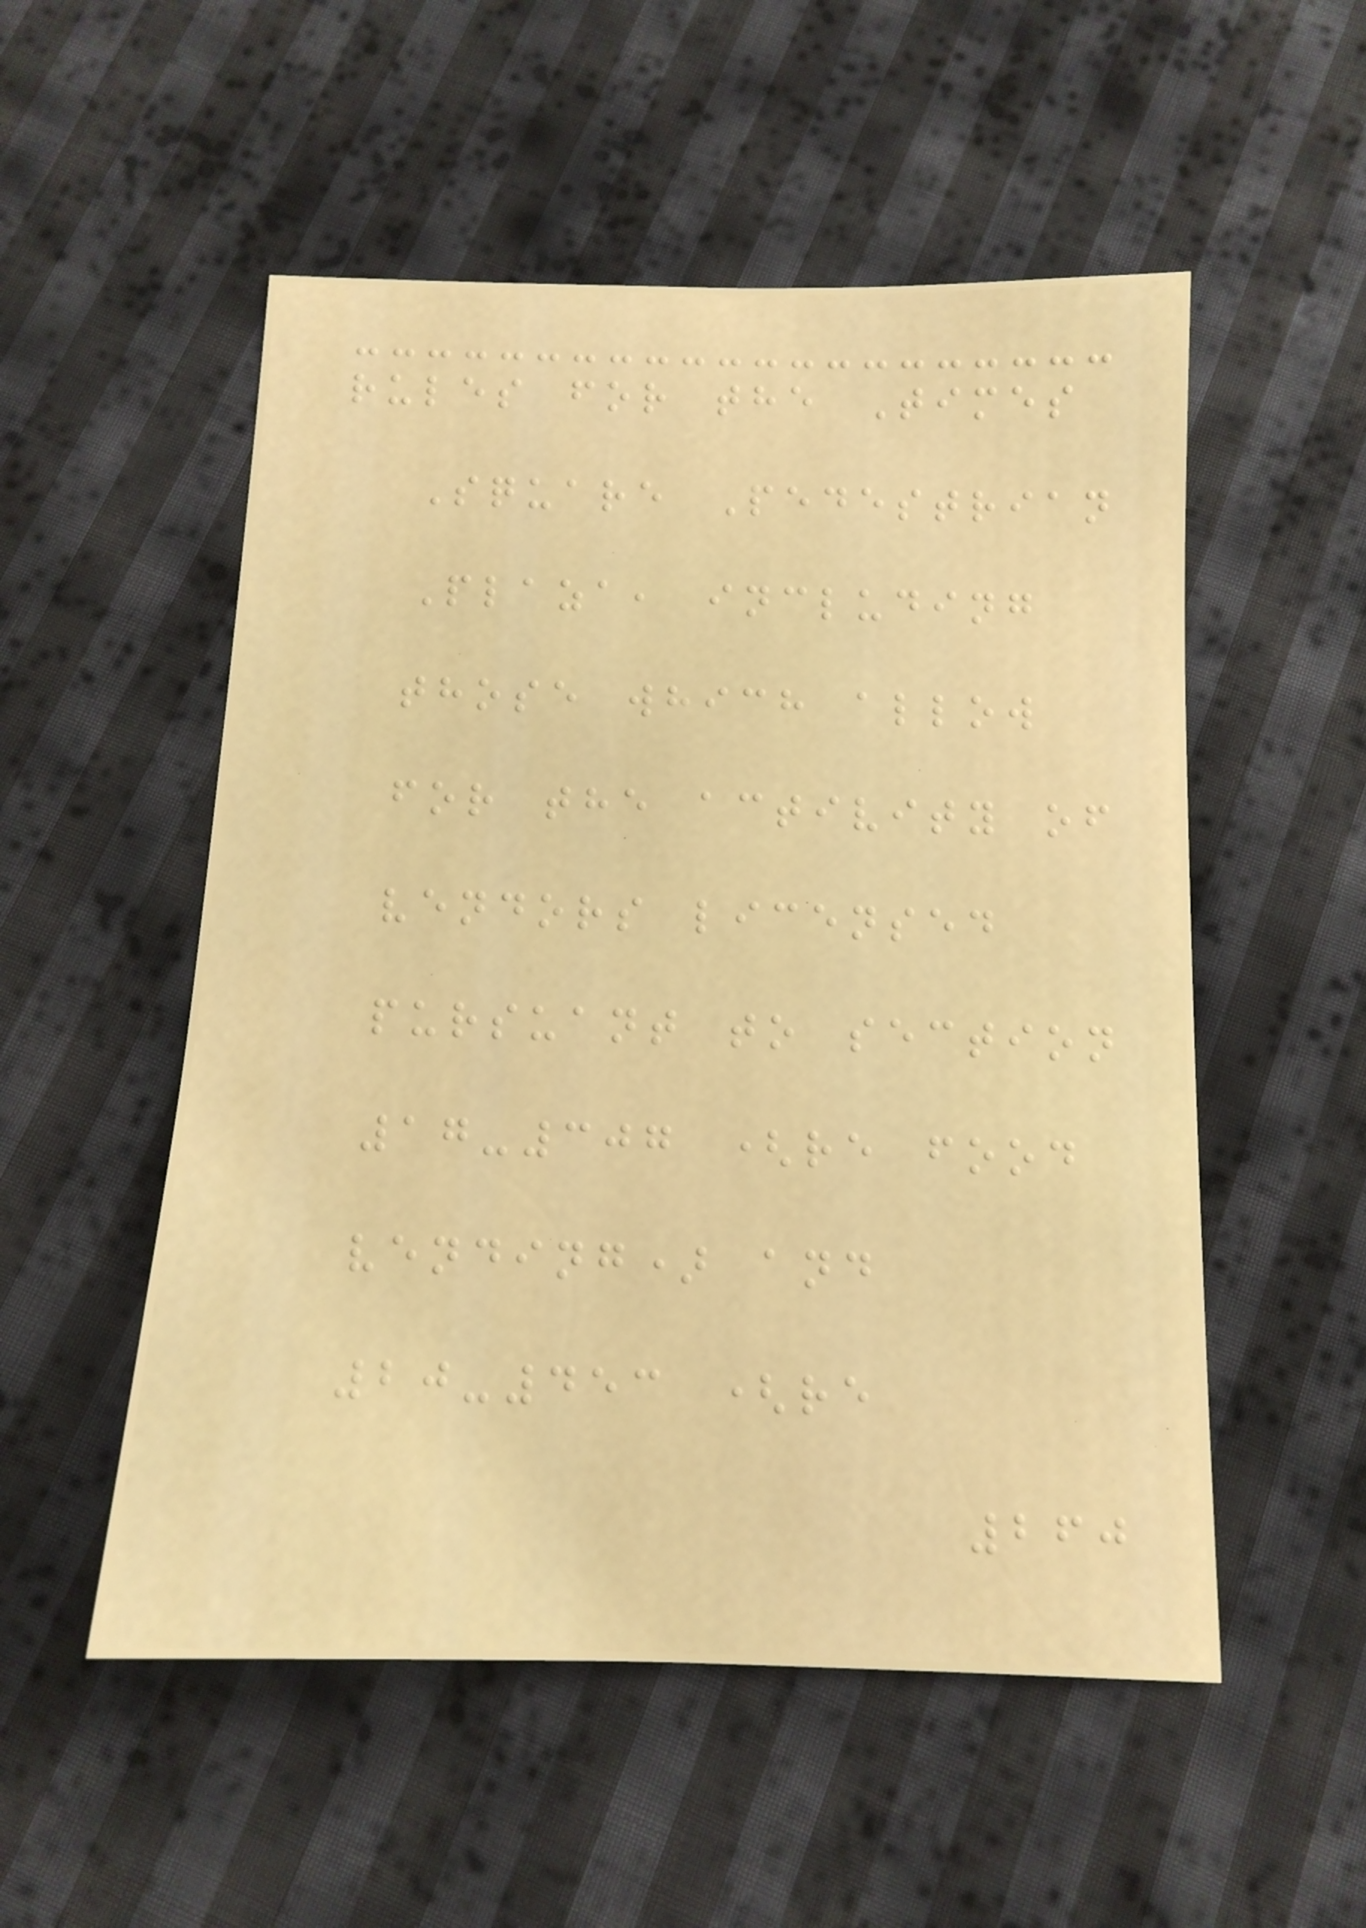rules for the Times
Square Pedestrian
Plaza, including
those which allow
for the activity of
vendors licensed
pursuant to section
17-307 (re food
vending) and
20-453 (re
260
